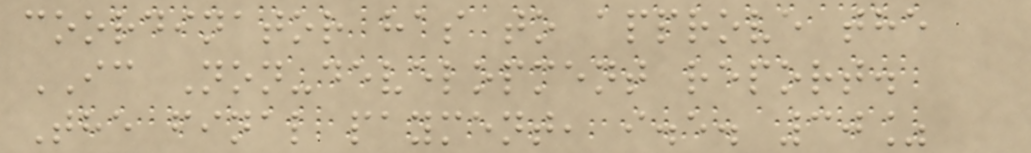coordinator has to approve the
IC Non-development report.
The final payment, i.e. 30%
